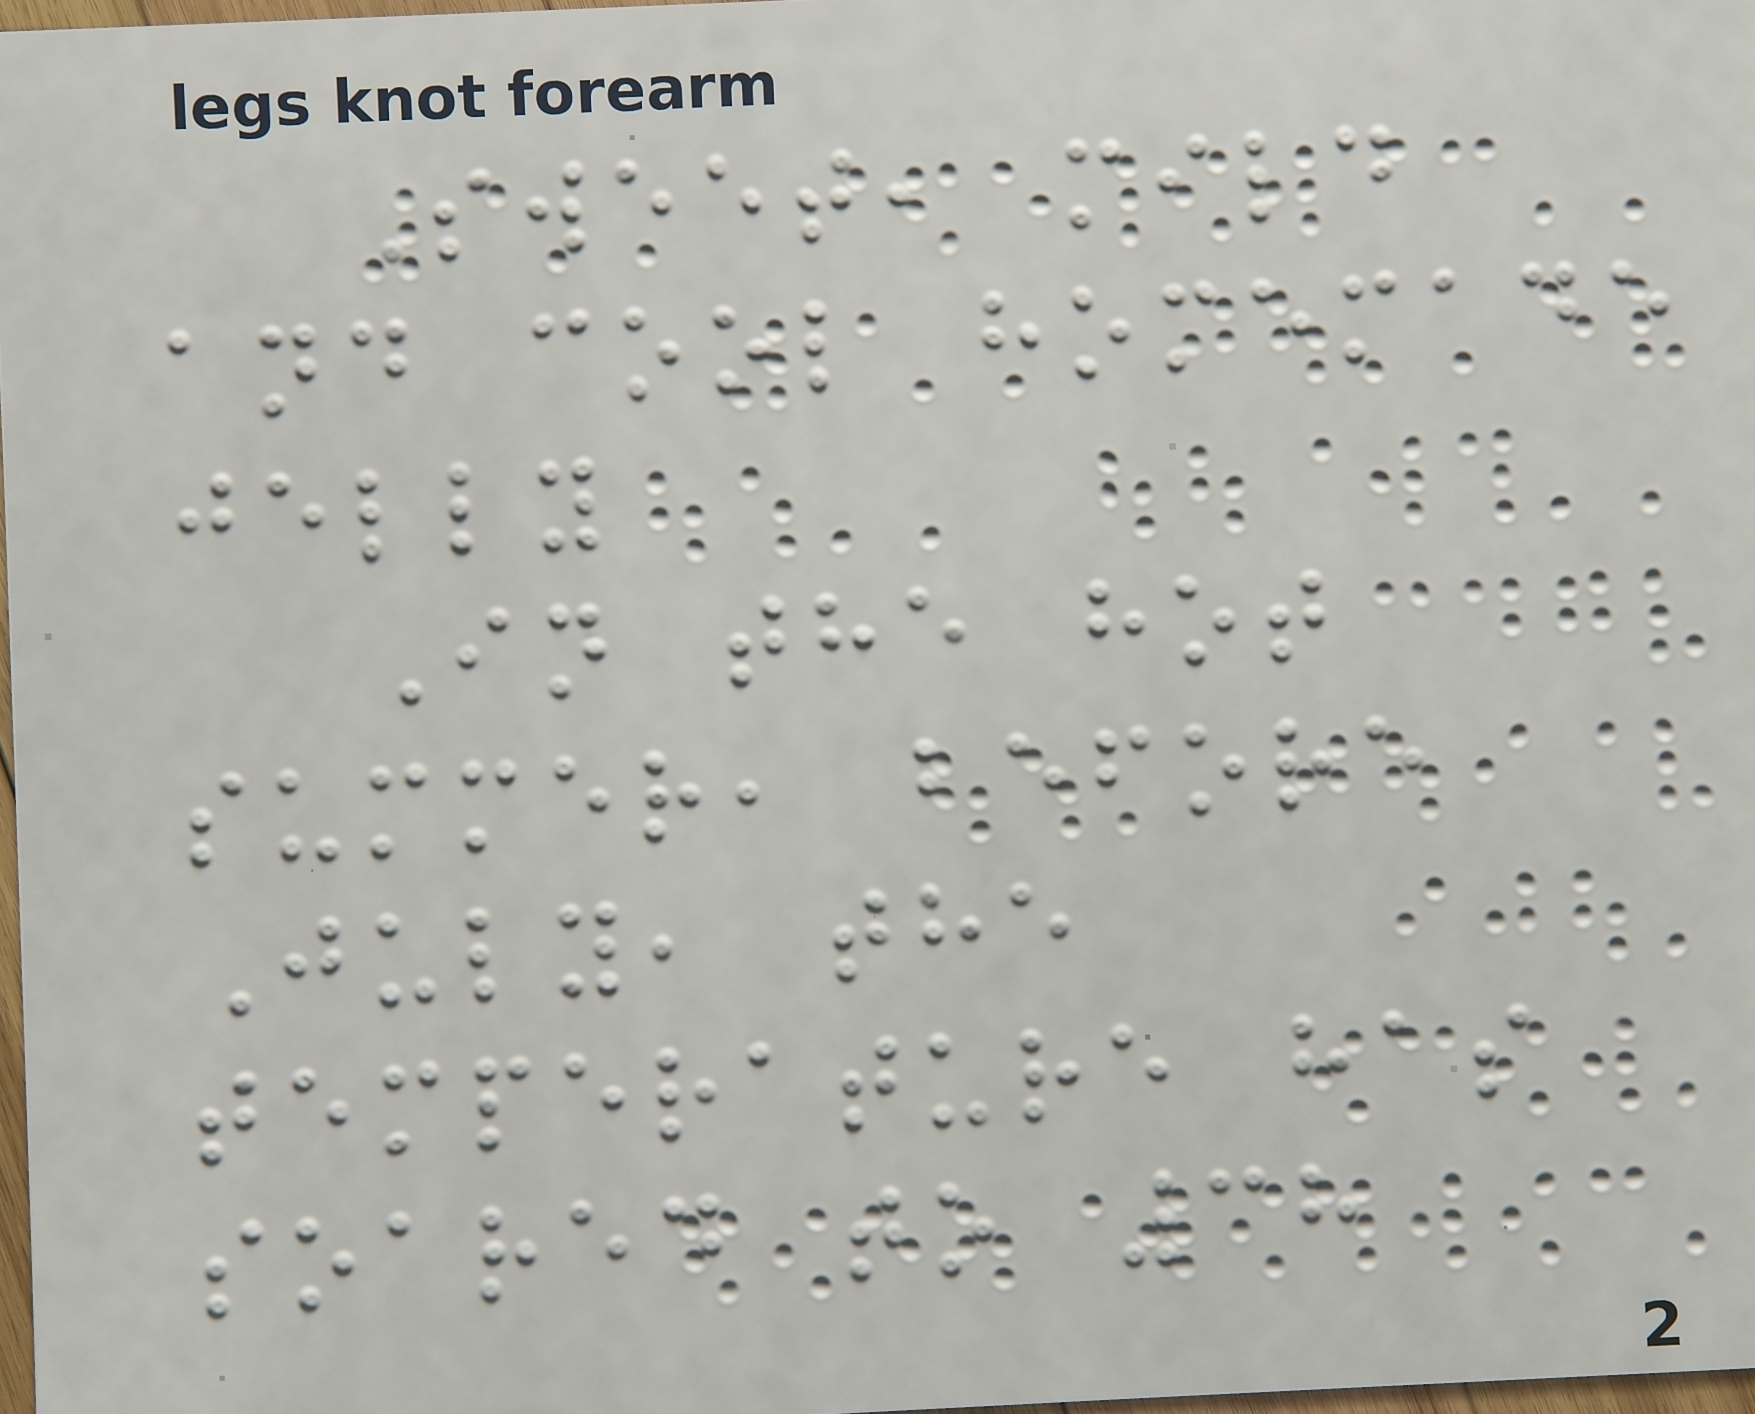Sweet, mild
and cool homemade
jelly
In the hot
summer, before
July, the
temperature has
soared to 38
